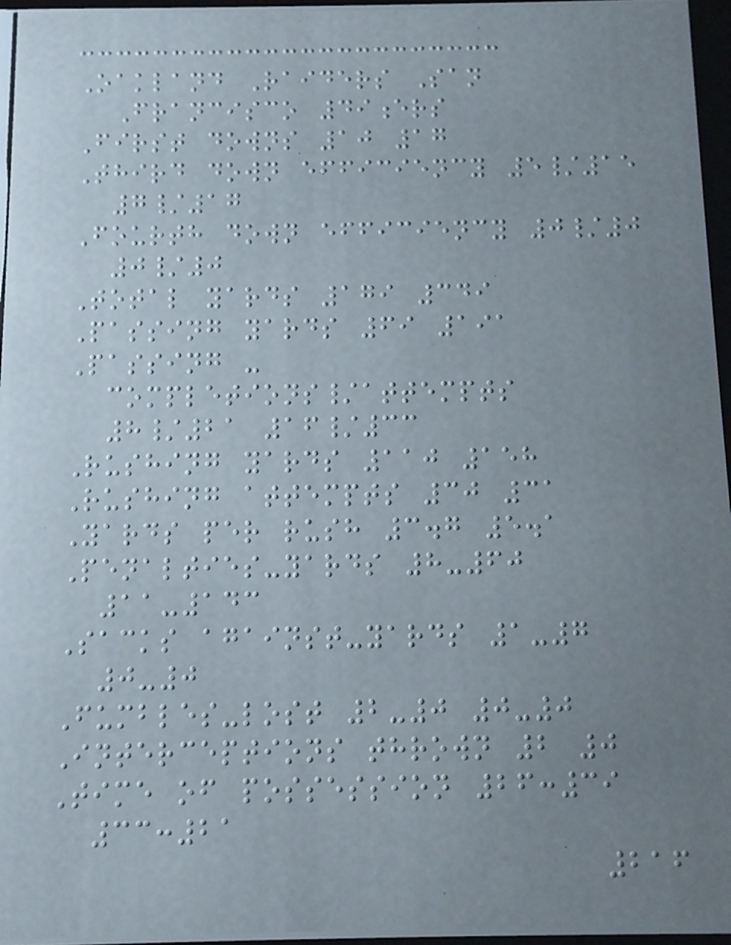Oakland Raiders San
Francisco 49ers
First downs 10 17
Third down efficiency 5/15
7/17
Fourth down efficiency 0/0
0/0
Total yards 179 349
Passing yards 69 191
Passing -
completions/attempts
8/21 16/33
Rushing yards 110 158
Rushing attempts 30 31
Yards per rush 3.7 5.1
Penalties-yards 8-60
11-143
Sacks against-yards 1-7
0-0
Fumbles-lost 2-0 0-0
Interceptions thrown 2 0
Time of possession 26:39
33:21
216
